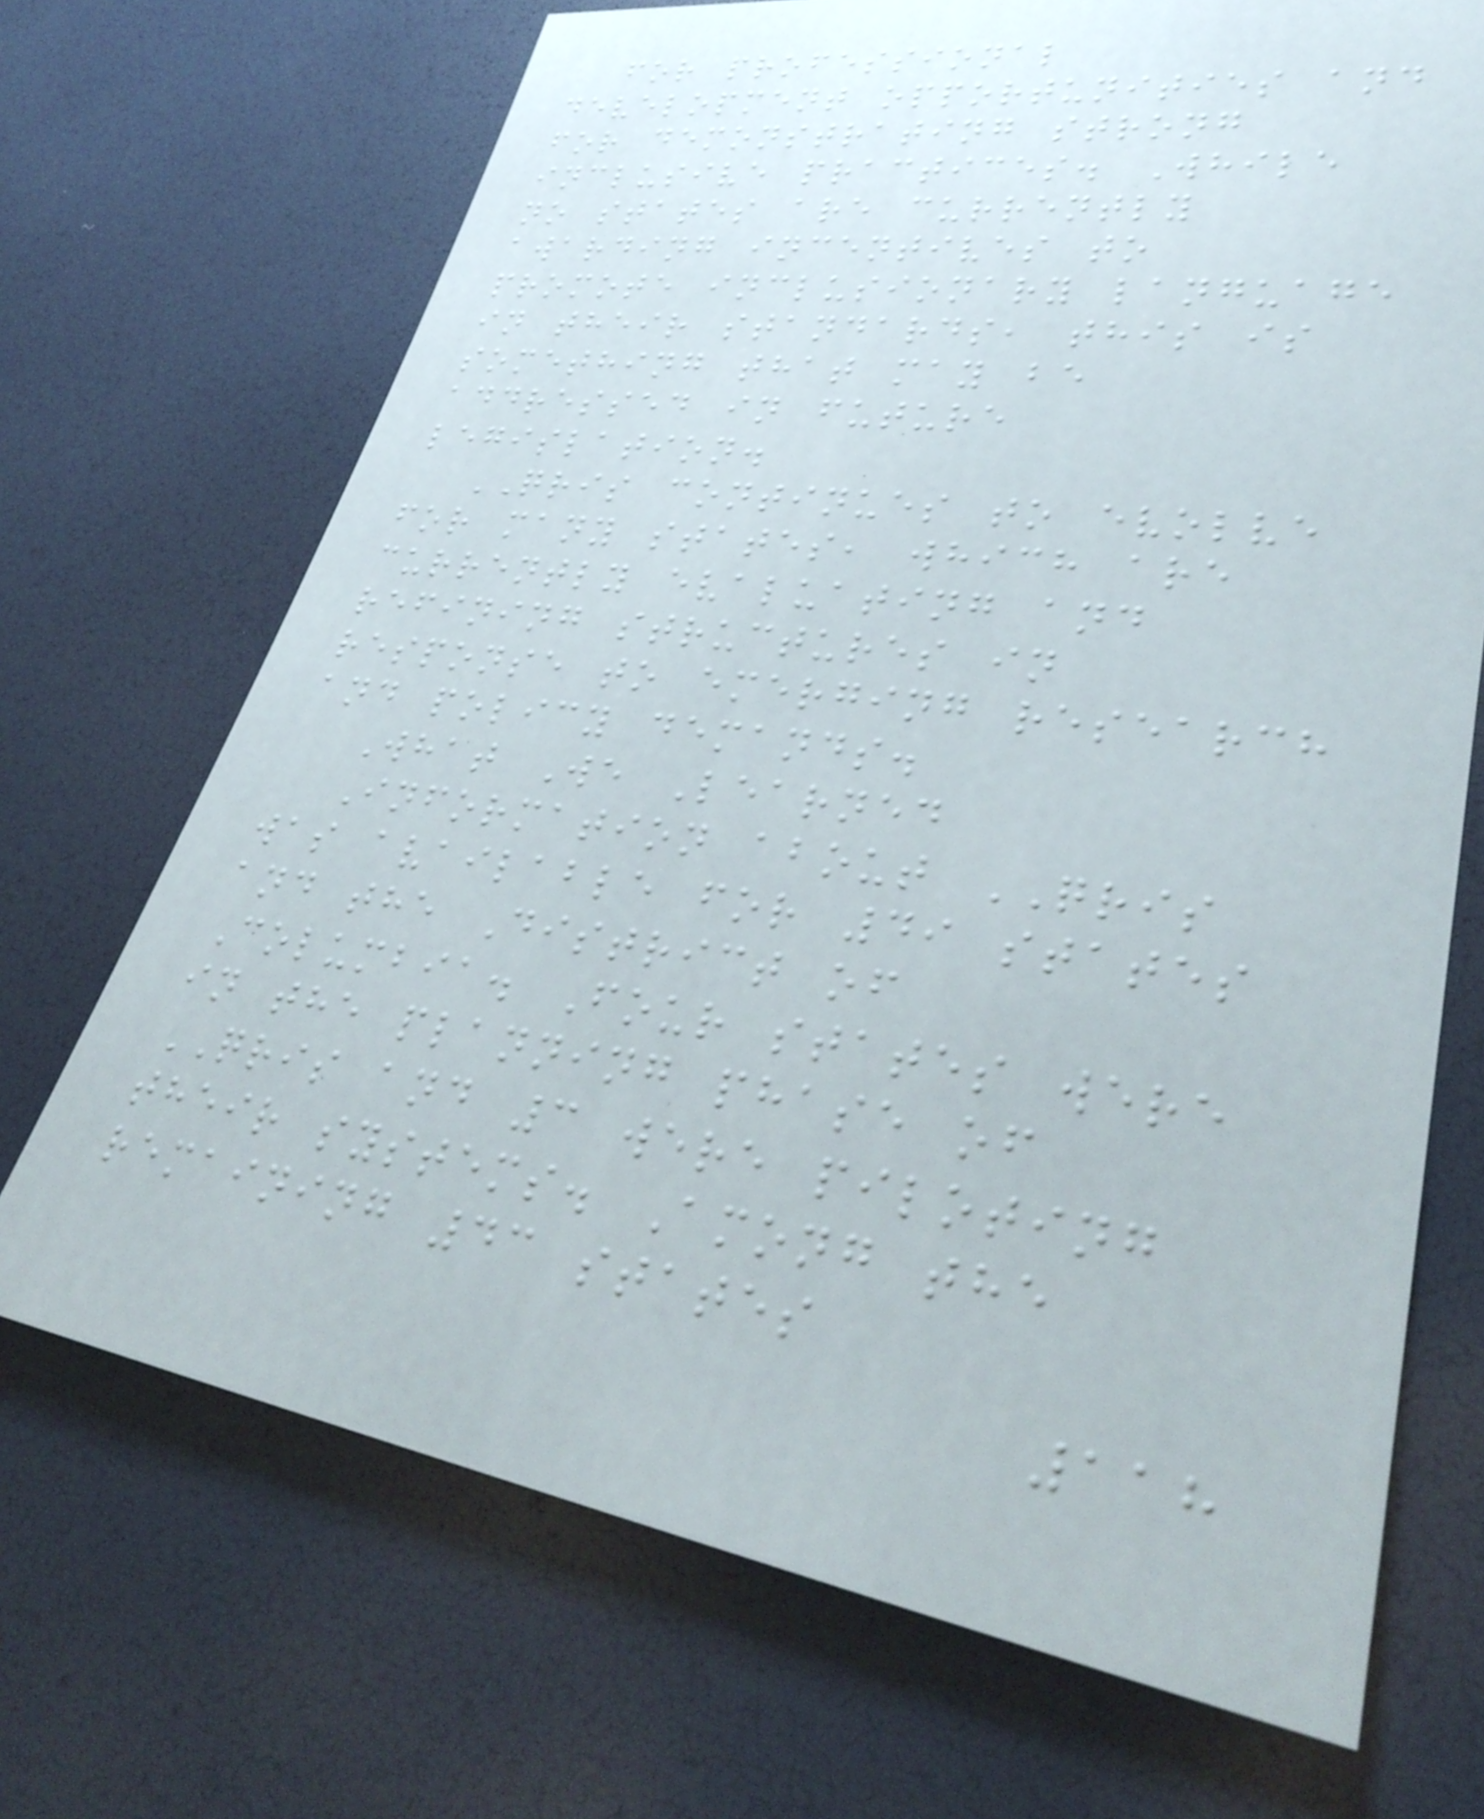for professional
development opportunities and
for demonstrating strong
inclusive practices. While
no states are currently
awarding incentives to
promote inclusionary language
in their standards, this is
something that may be
addressed in future
legislation.
QRIS continues to evolve
for many states, which are
currently evaluating and
refining structures in
response to emerging research
and policy demands.
What We Learned
Information about QRIS
was available for 49 states
and the District of
Columbia. Four states were
in the planning phase of
QRIS and 3 were piloting
their systems. Among the
remaining 43 states
118
